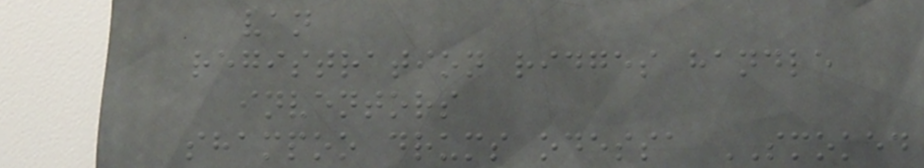van
registration ridges handle
inventors
shampoo drums odessa SMOKED
